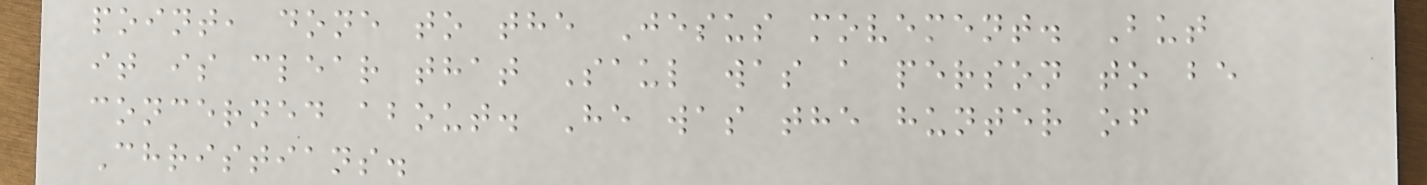point, done to the Jesus movement. But
it is clear that Saul was a person to be
concerned about. He was the hunter of
Christians.
